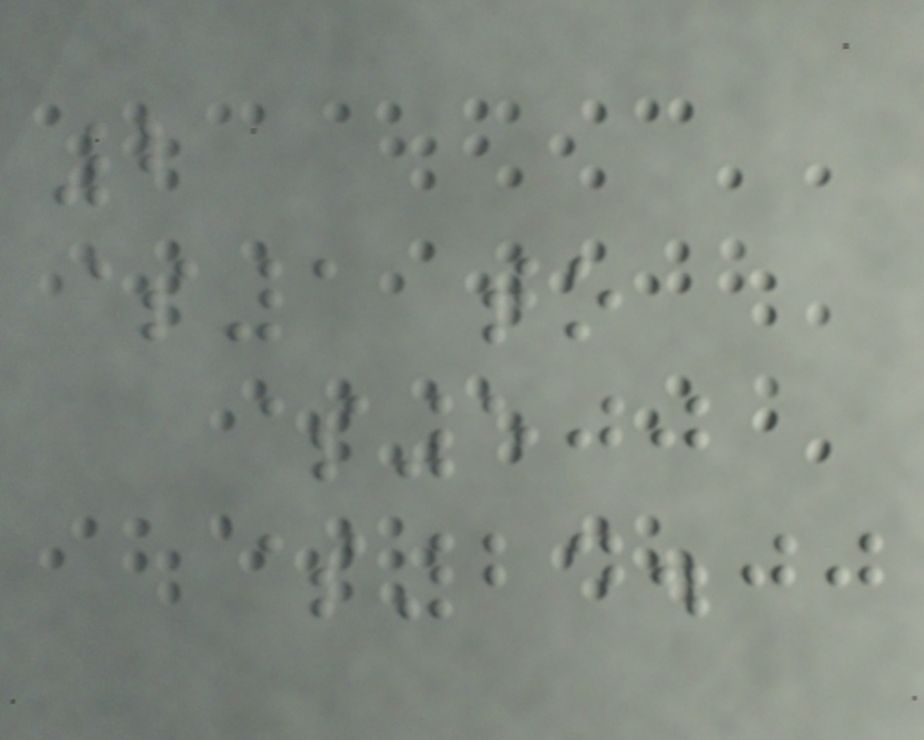2
$1 to
$500
$24.00
